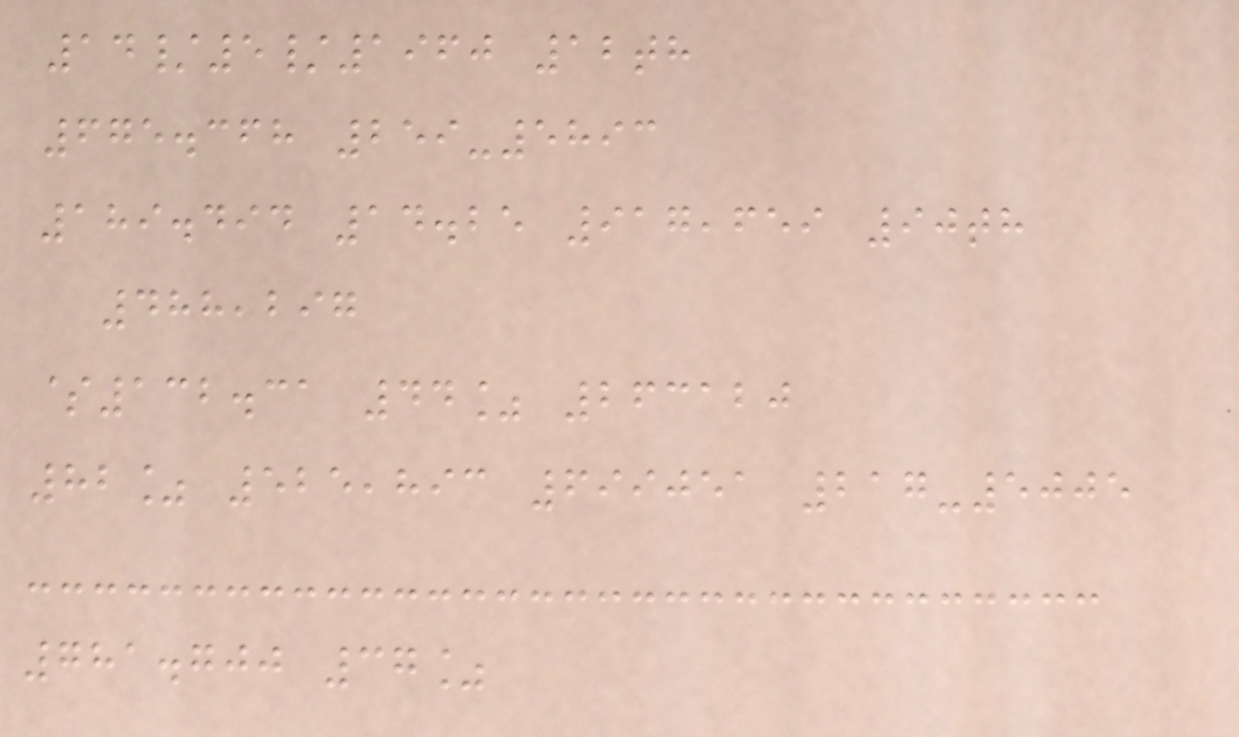14/5/1960 12th
675.368 259-5893
189.494 14.25 917,659 90th
488,297
$132.31 44% 263120
82% 525,893 699051 217-5005
781.700 37%
